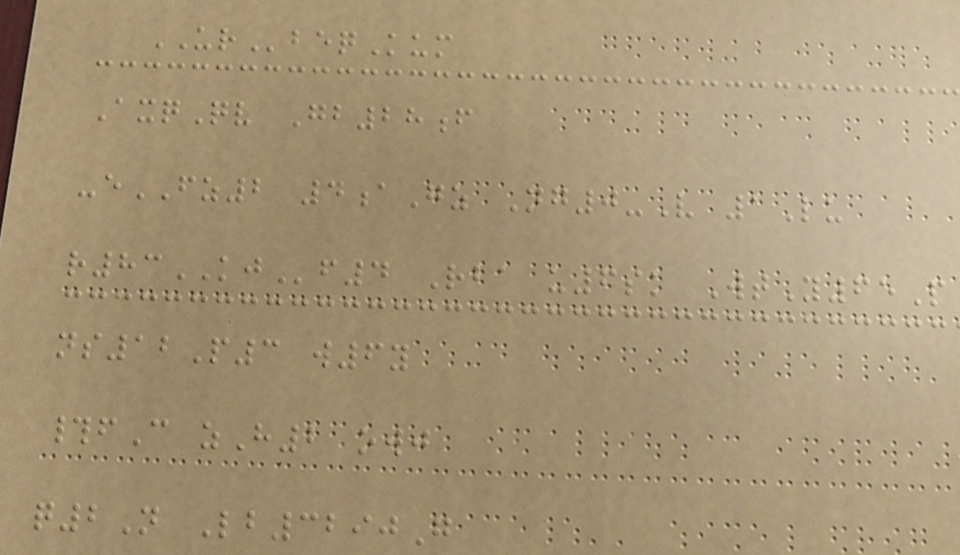URbeqKum
AxqQv Gb28f
-eFZ2 4aGz Ng0-V 1Lu
r83KJf4 Rba u6sk WtY65P
ns12P3 w6y
#fC zH2 owj
q2N Lb3290G
